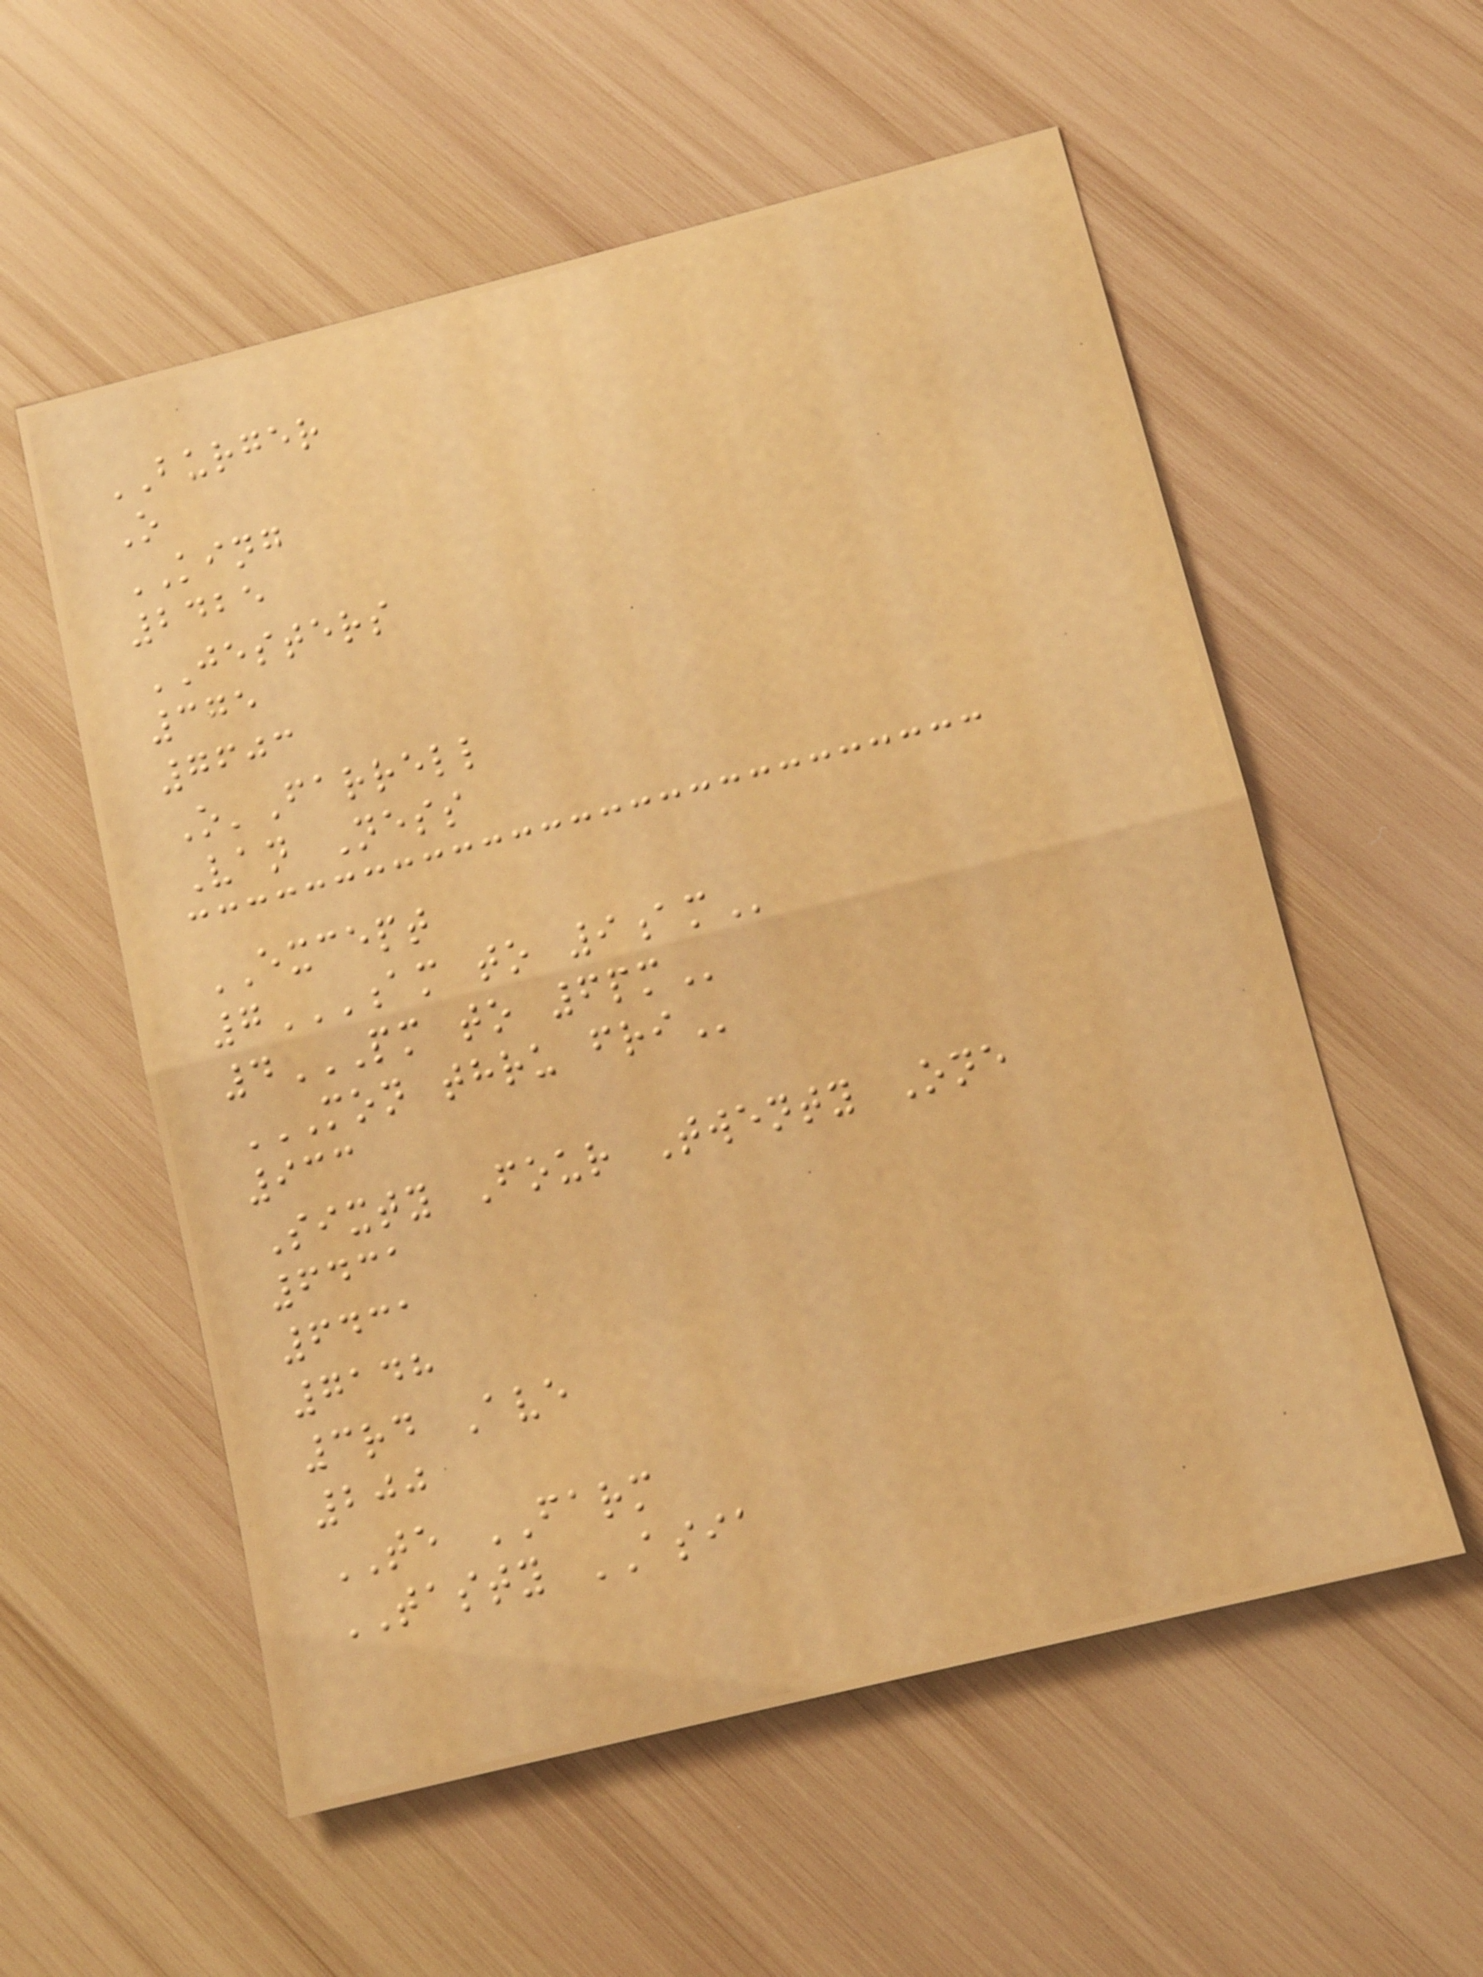BURGER
O
KING
2425
JESTERS
375
7603
O'Farrell
Van Ness
EXCEPT
7AM TO 9AM
4PM TO 6PM
MON THRU FRI
933
Sixty Four Twenty One
6431
6431
7148
3rd Ave
200
TE FARM
TASTY ASIA
